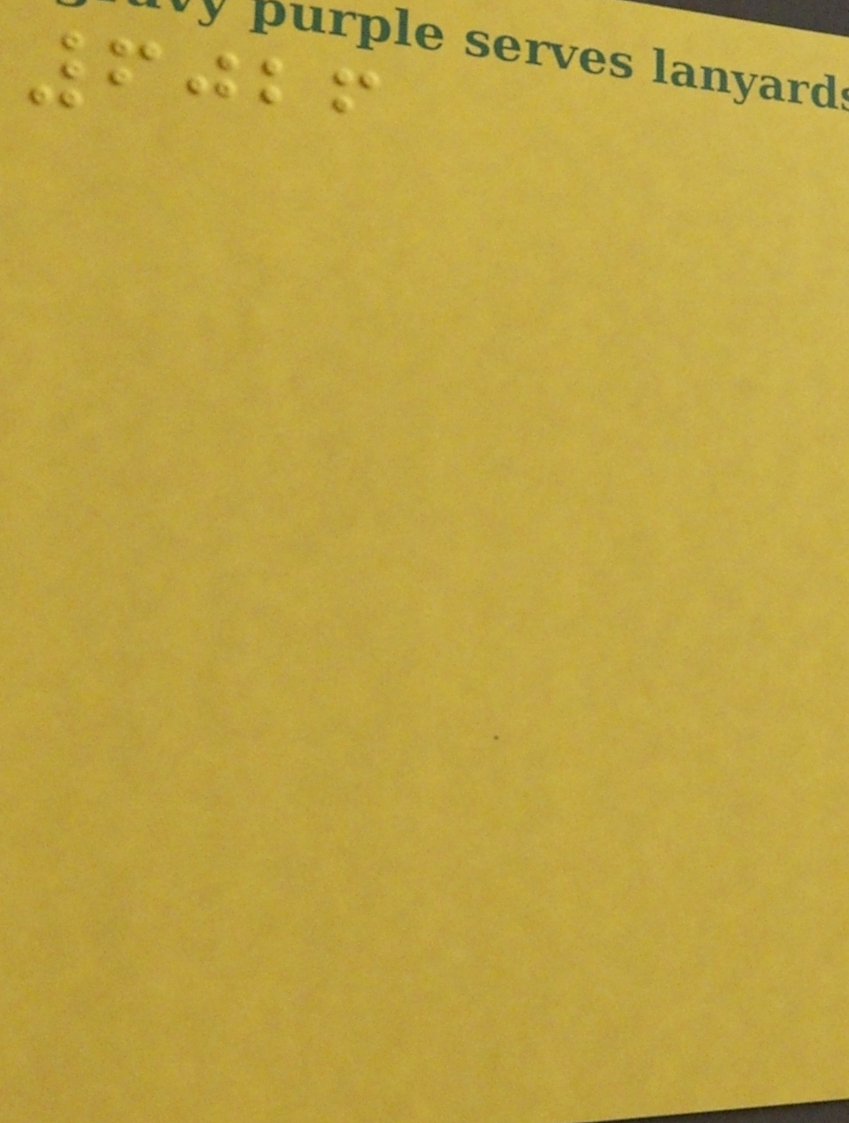6026
